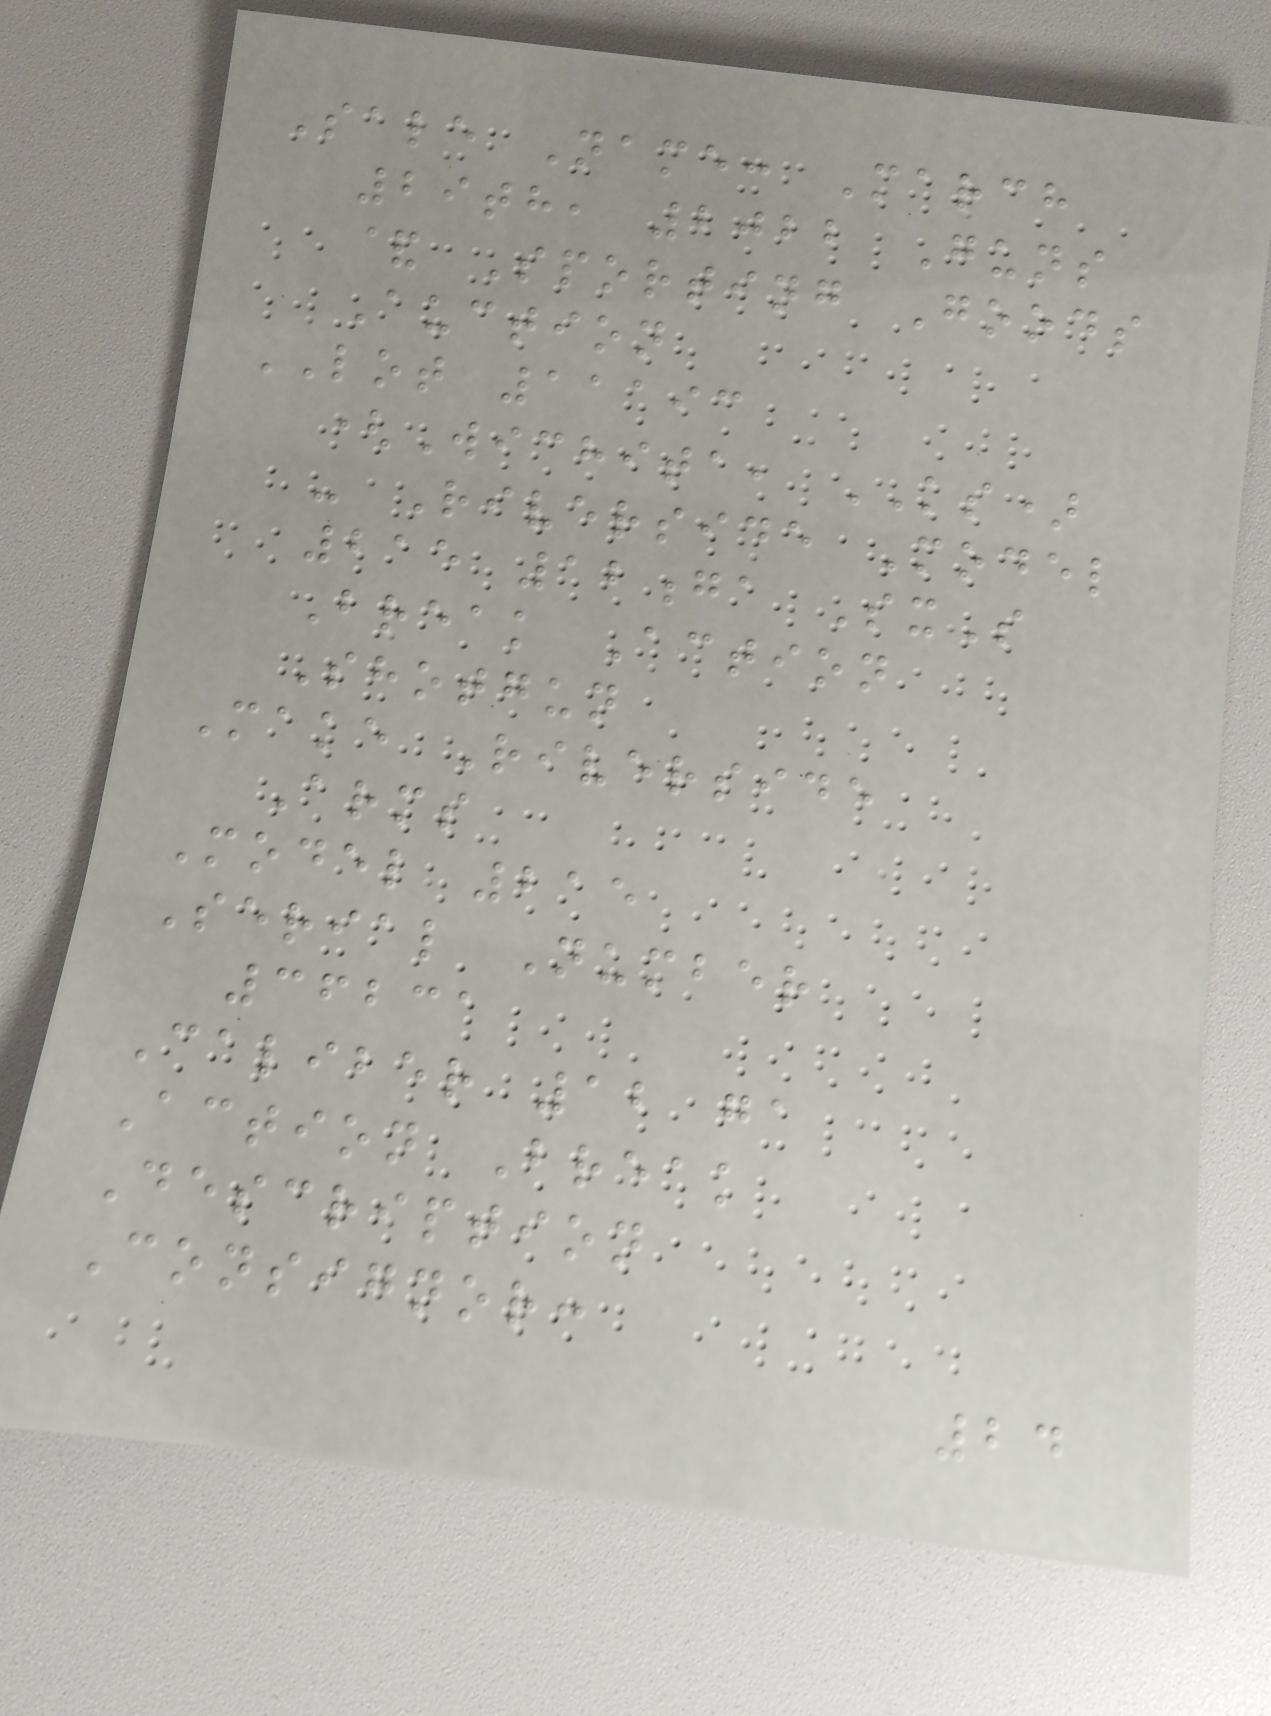Sale Name: March
29th, 2022 Guns
& Sporting Goods
Auction
LOT 11193
(Wichita, KS)
- Riverside Model
215 12ga SxS
Break Action
Shotgun
Make Riverside
Arms
Model 215
Serial Number
36231
Caliber 12 ga
Action Break
Description
Consignor:
24
